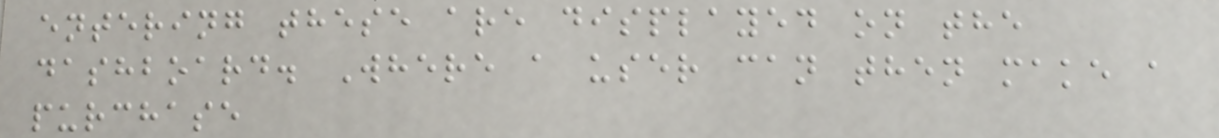entering these are displayed on the
dashboard. Where a user can then make a
purchase
